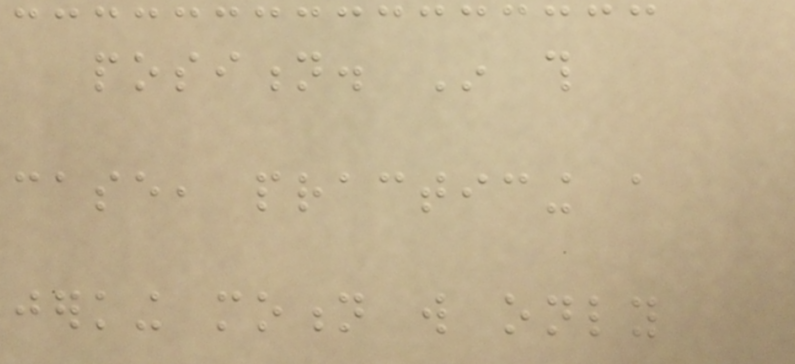position. In this
case, practicing a
jerking motion will only
